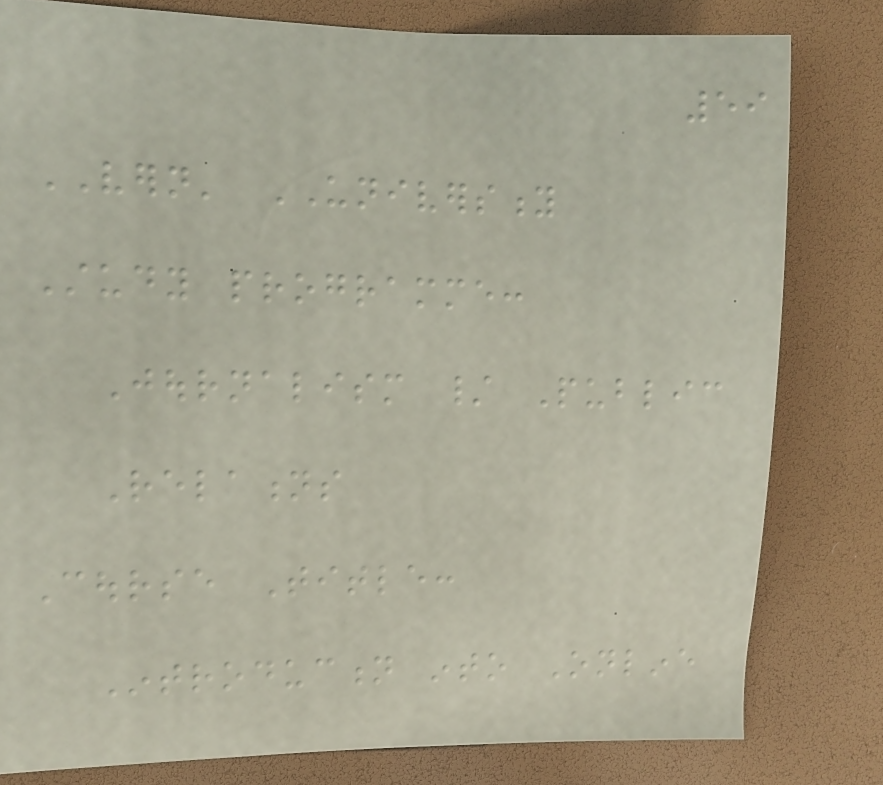59
VERN' UNIVERSITY
Study programme:
Journalism / Public
Relations
Course Title:
Introduction into Online
